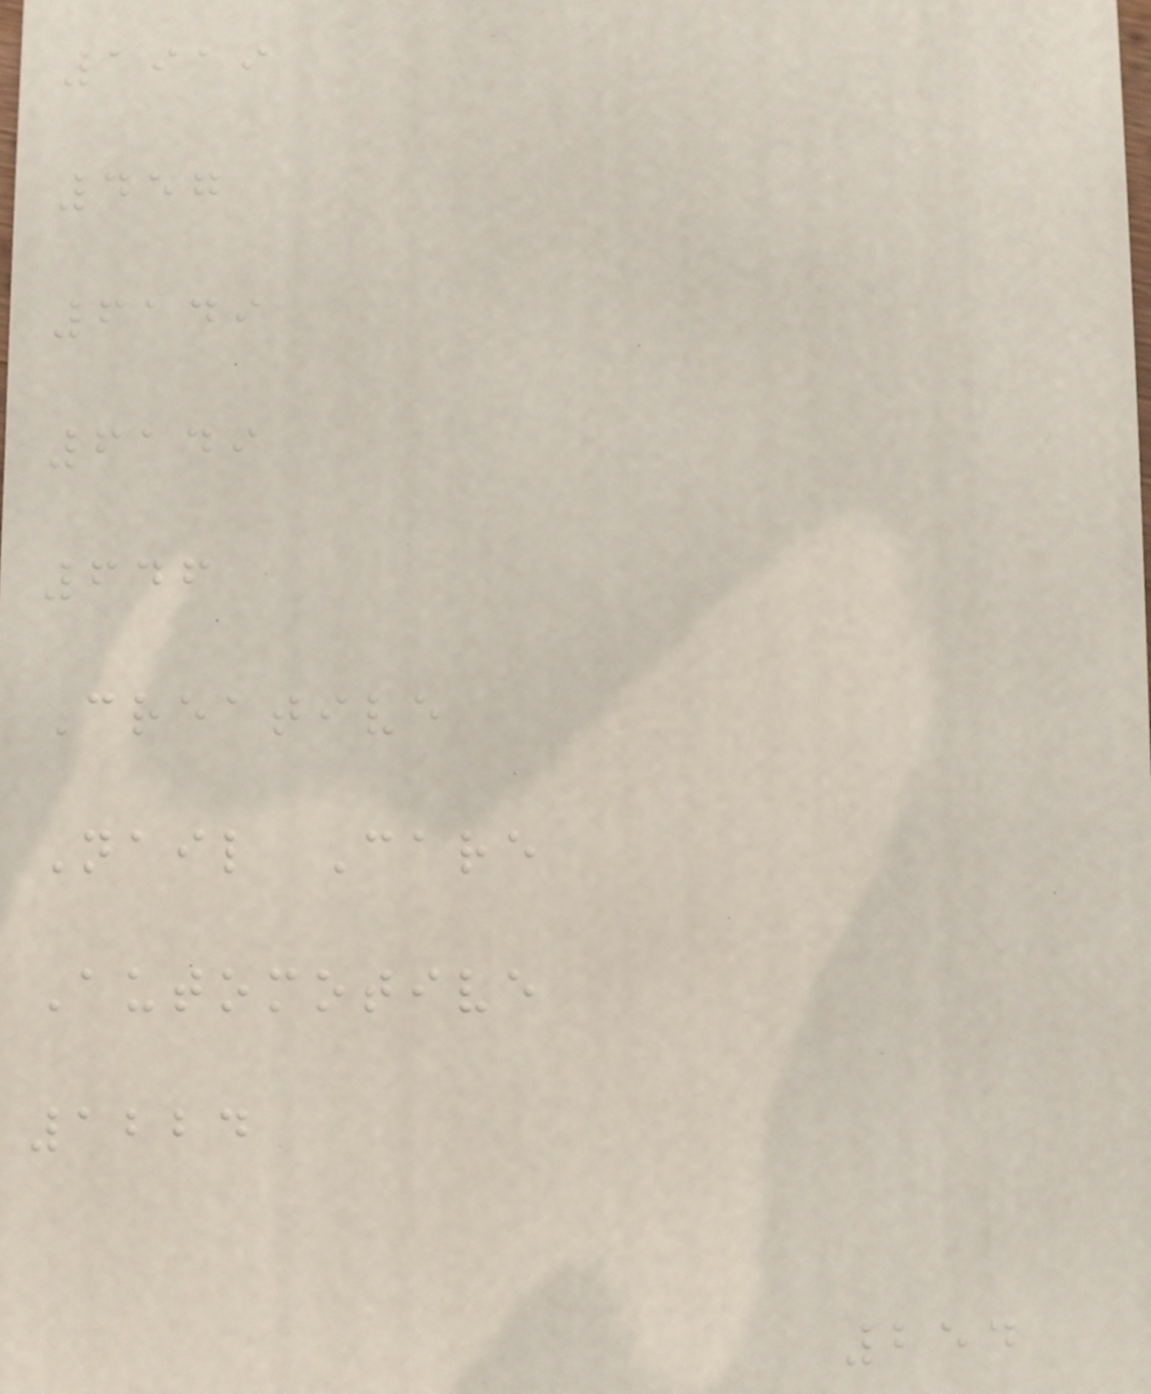1919
457
6149
6149
646
Creative
Nail Care
Automotive
1224
254
